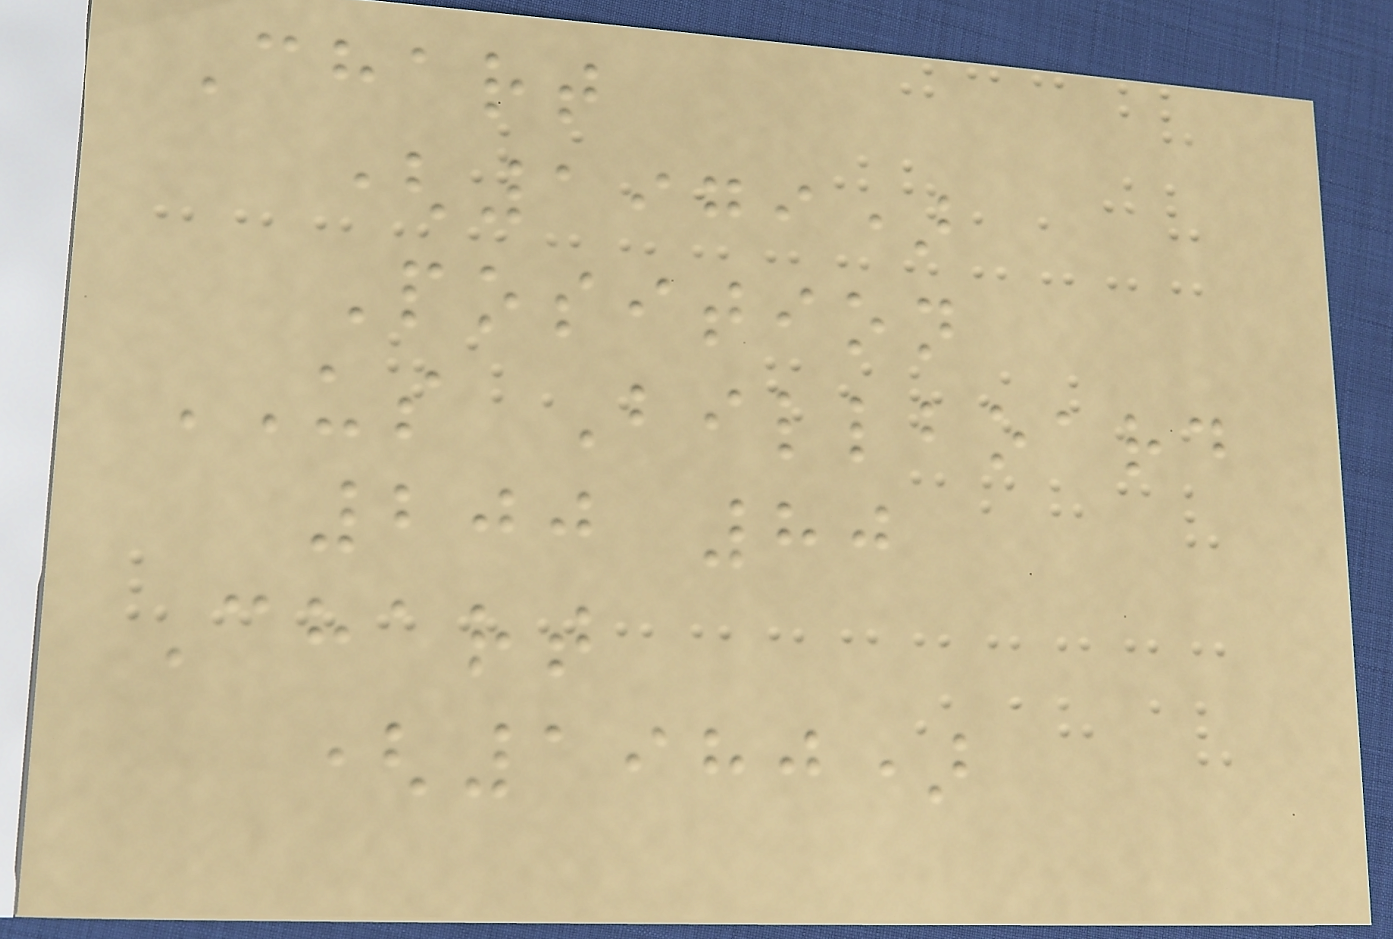Chart
(1979)
Position
US Billboard
200 80
Chart
(1980)
